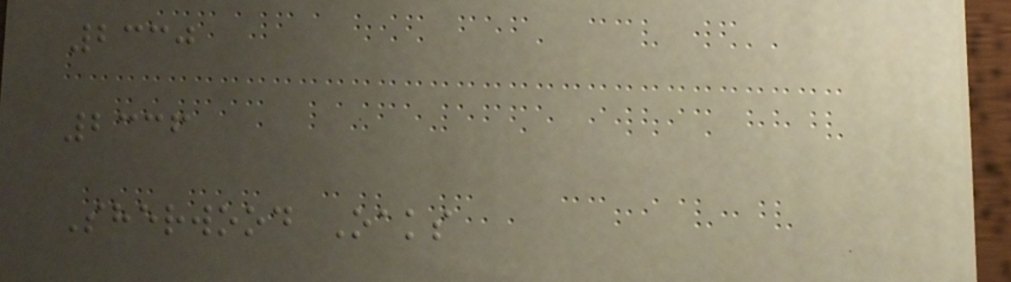2330
2336
Sherwood Oaks
